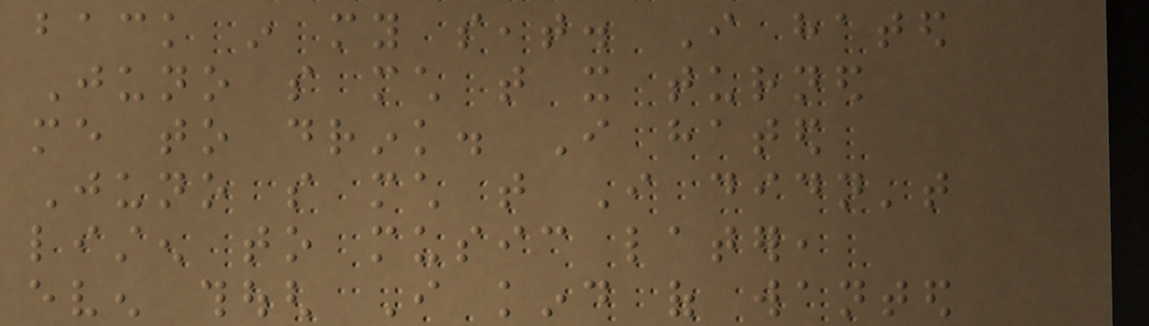back in my seat. I hated
Juno so much that it turned
me to drink. I hated
Juno so much that I didn't
listen to music later,
even though I kind of wanted
